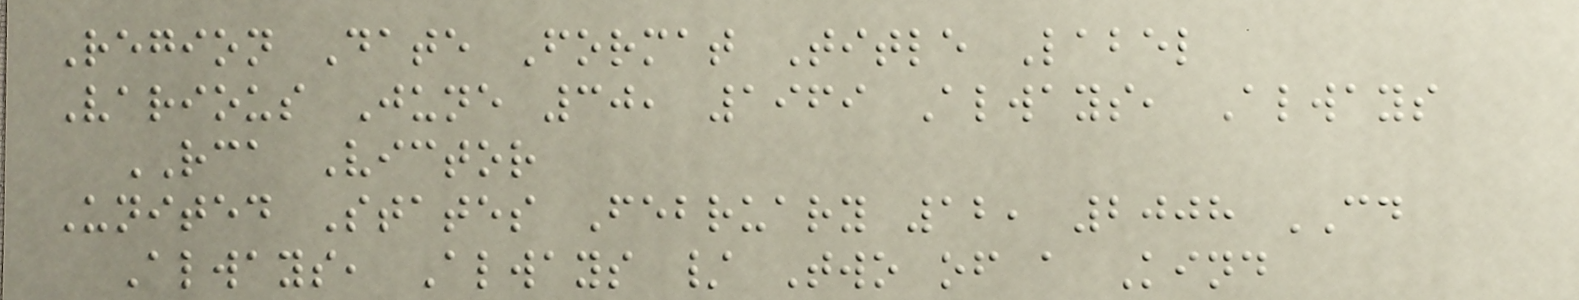Region Date Format Title Label
Various June 30, 1969 Always, Always
RCA Victor
United States February 12, 2008 CD
Always, Always / Two of a Kind
